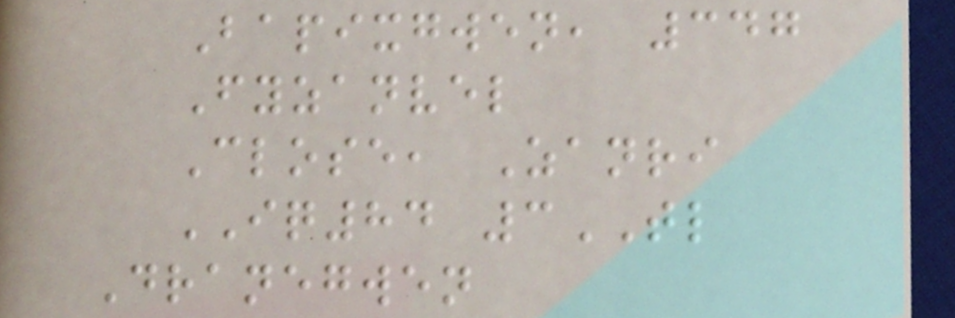Bapixgwen, 347
Fyzanvel
Close, Zanri
IQ84 3TL
Dranegwen
